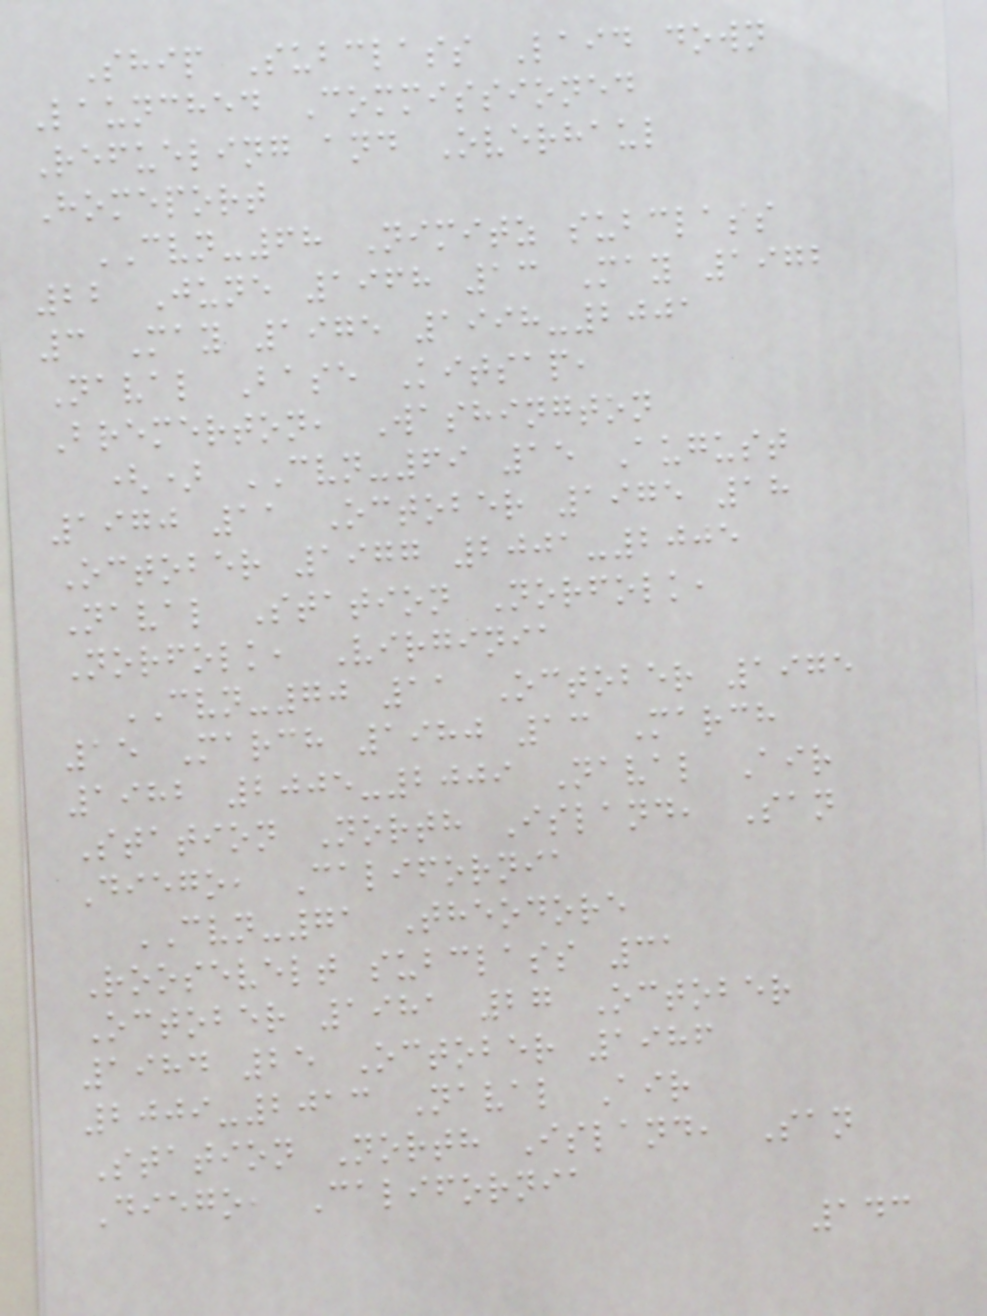Ship Subclass Laid down
Launched Commissioned
Refueling and Overhaul
Homeport
CVN-68 Nimitz subclass
22 June 1968 13 May 1972
3 May 1975 1998-2001
Naval Base Kitsap,
Bremerton, Washington
() CVN-69 15 August
1970 11 October 1975 18
October 1977 2001-2005
Naval Station Norfolk,
Norfolk, Virginia
CVN-70 11 October 1975
15 March 1980 13 March
1982 2005-2009 Naval Air
Station North Island, San
Diego, California
CVN-71 Theodore
Roosevelt subclass 31
October 1981 27 October
1984 25 October 1986
2009-2013 Naval Air
Station North Island, San
Diego, California
143
